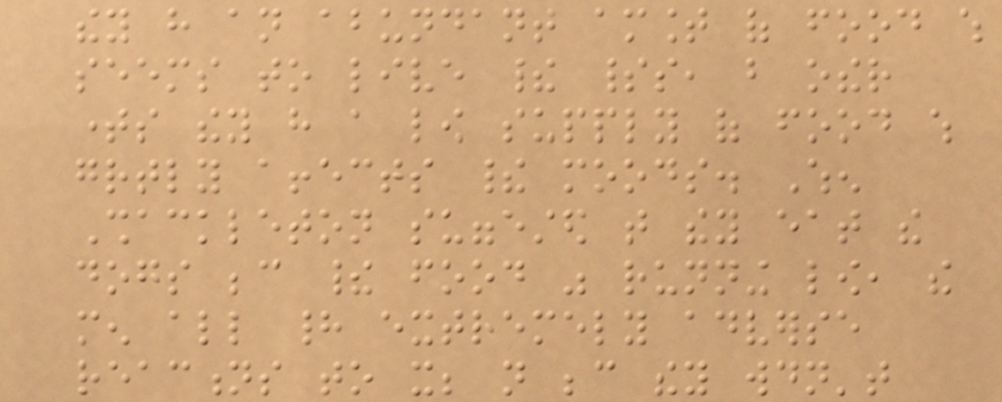they have an abundant amount of food which
seems to live their spirits, but other
times they have a low supply of food which
greatly affects their moods. When
Shackleton suggested that they eat the
dogs because their food was running low, the
men all had extremely adverse
reactions to it; not because they wouldn't
